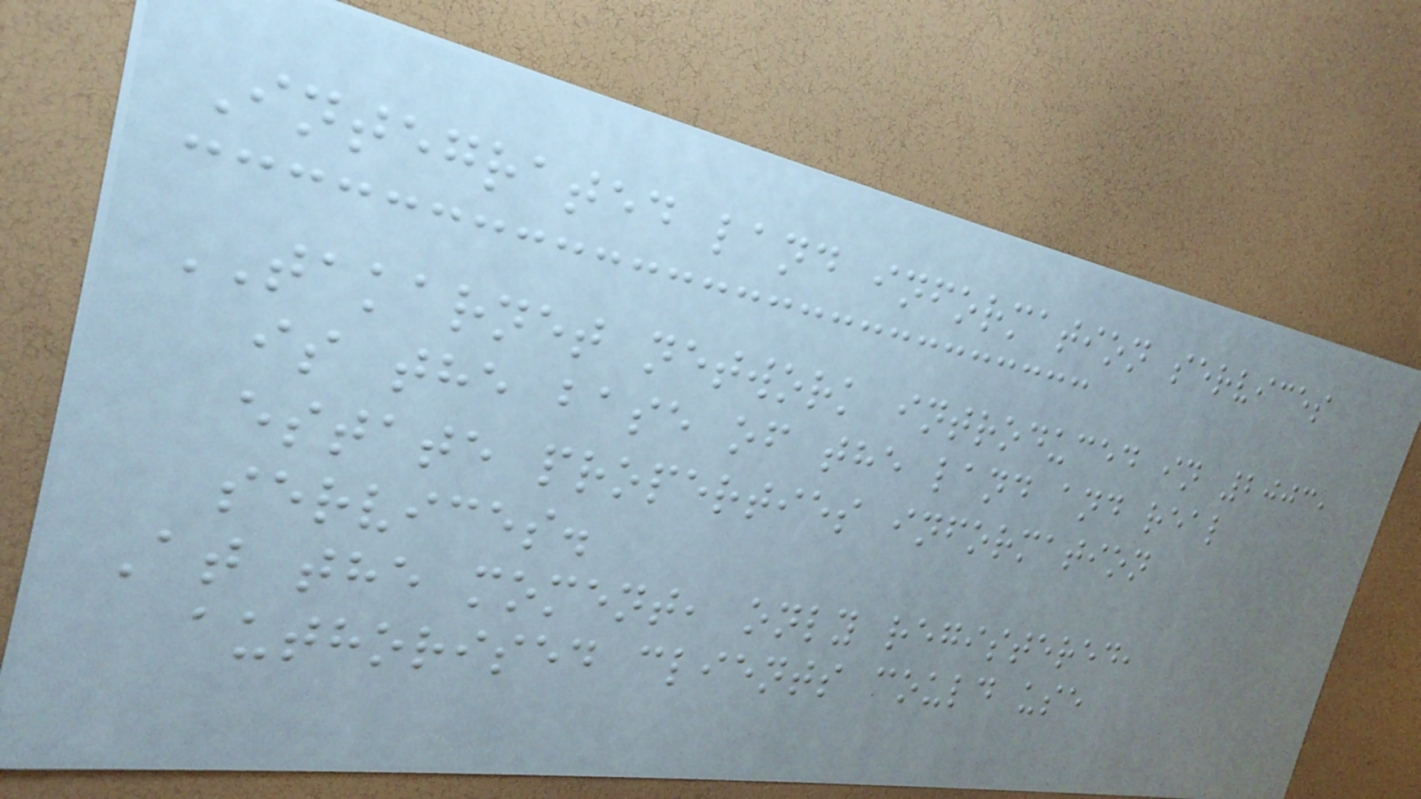Integrated land information services
TAKARNET network introduced in 2003,
is the base of the land and real
estate properties information
services.
At the moment, only registered,
authorised clients could use
